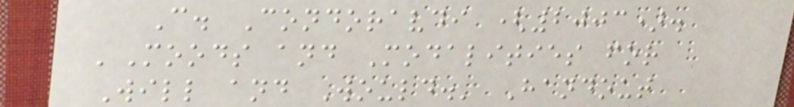C. Condoravdi (2003).
'Moods and Modalities for
Will and Would.' Handout
